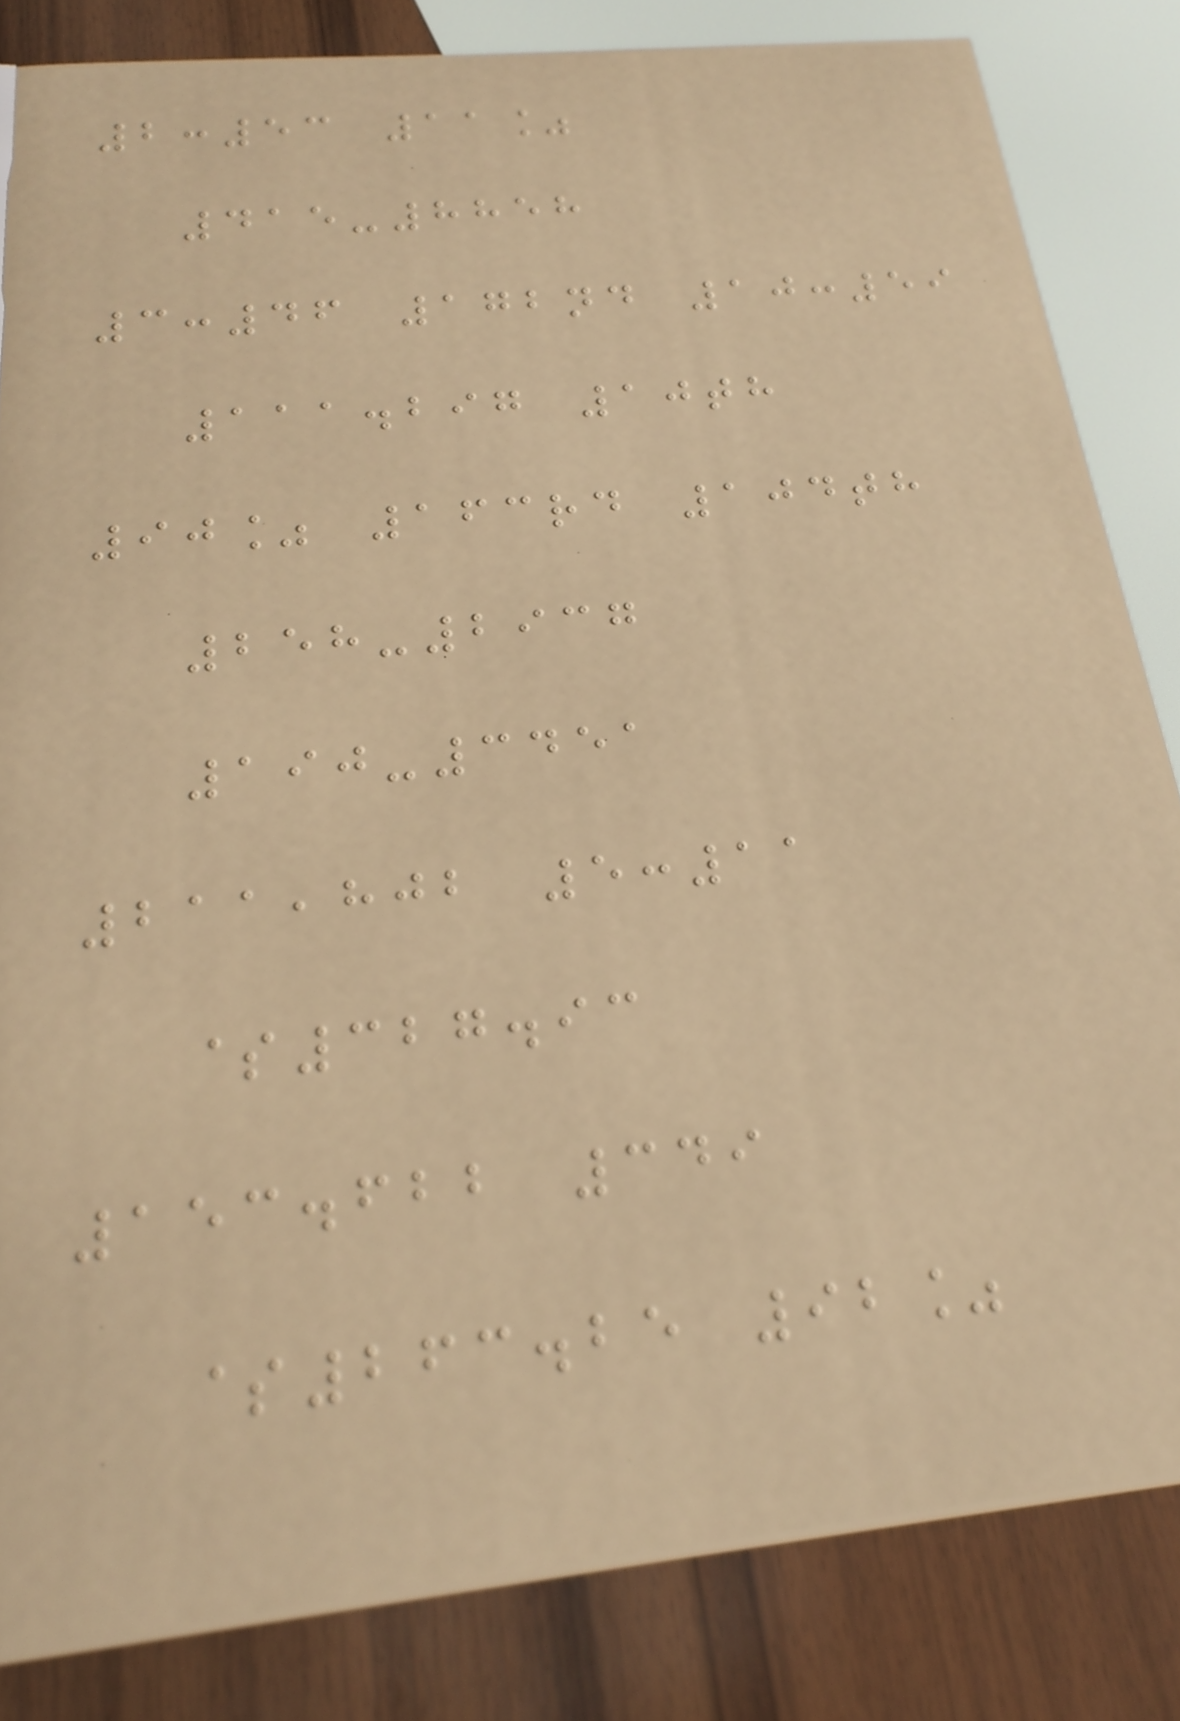2:53 11%
415-8858
3:46 172nd 10:59
111.297 10th
90% 163rd 104th
258-2937
190-3451
211,802 5:11
$327.93
153.622 349
$263.25 92%
